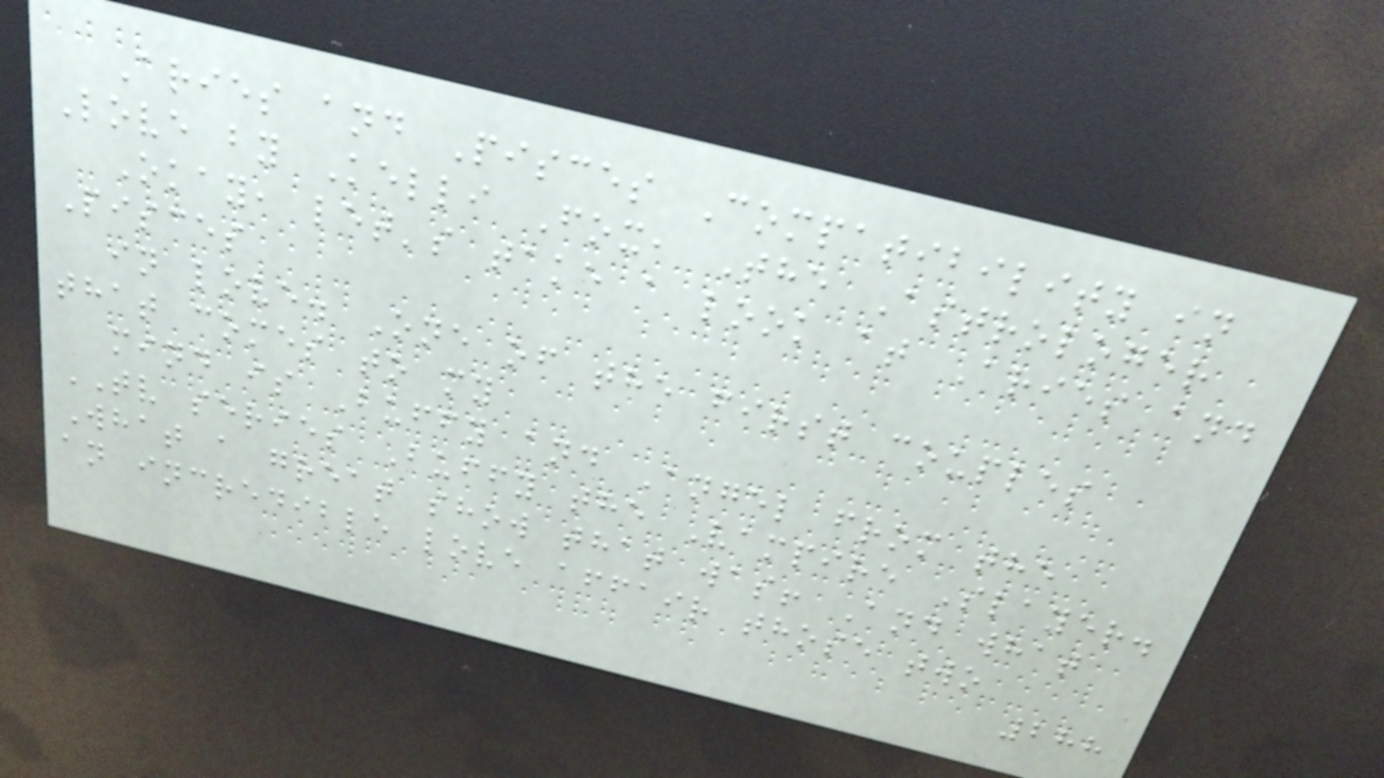Aries and Pisces Compatibility in
Love by Kelli Fox, The Astrologer
Okay, let's take a look at Aries and
Pisces
in love. One of the first couples
that comes to my
mind is Buffy and Angel from the
TV series Buffy the Vampire Slayer.
What a great show that was! And what
an incredible love affair those two
288
